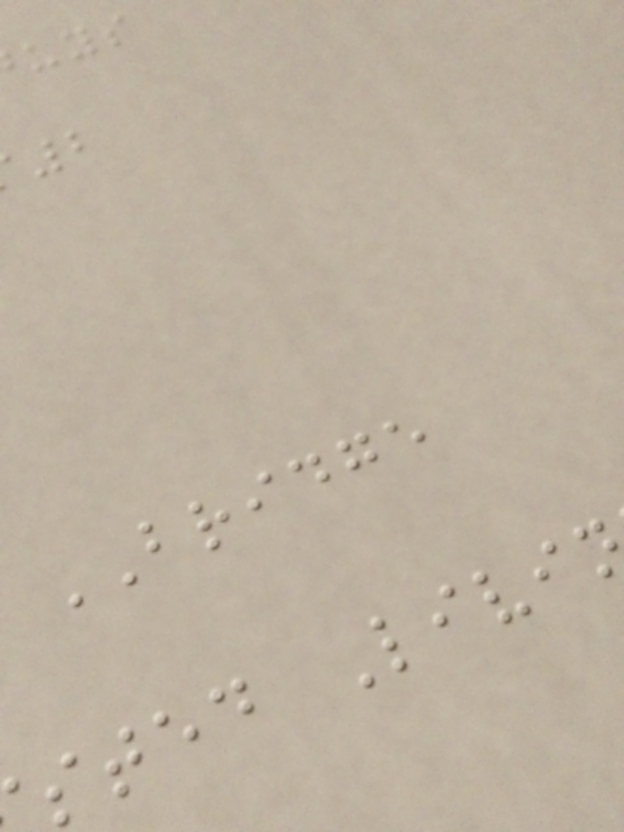BRIDGE
sted Livi
